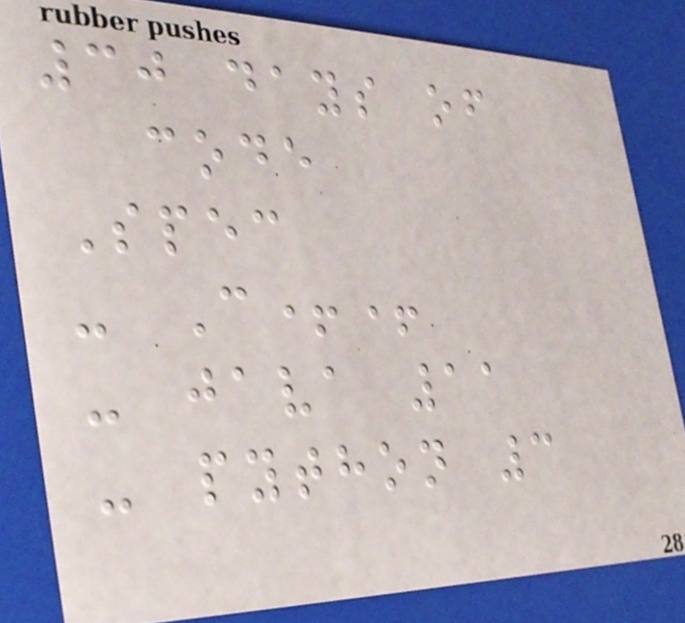30 days of
code
Spec
- C++
- java 11
- python 3
